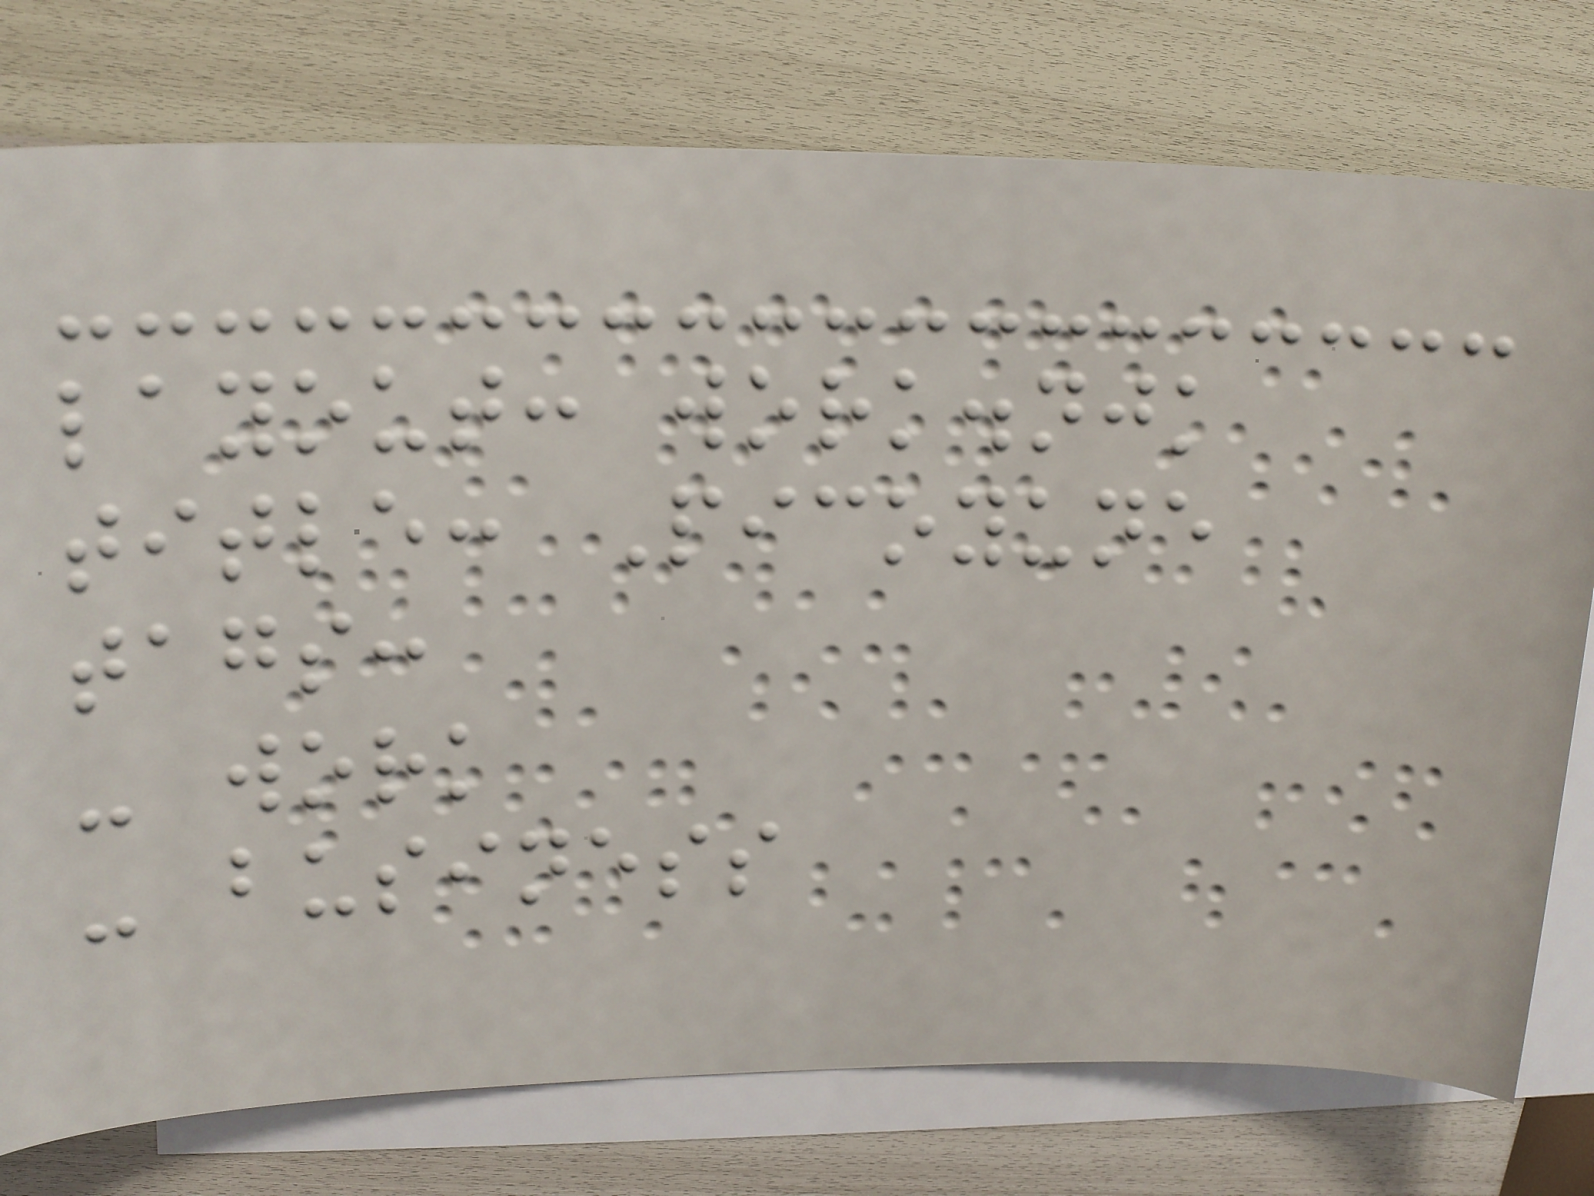layout: work.njk
title: Picoyune
tags:
- work
- business
